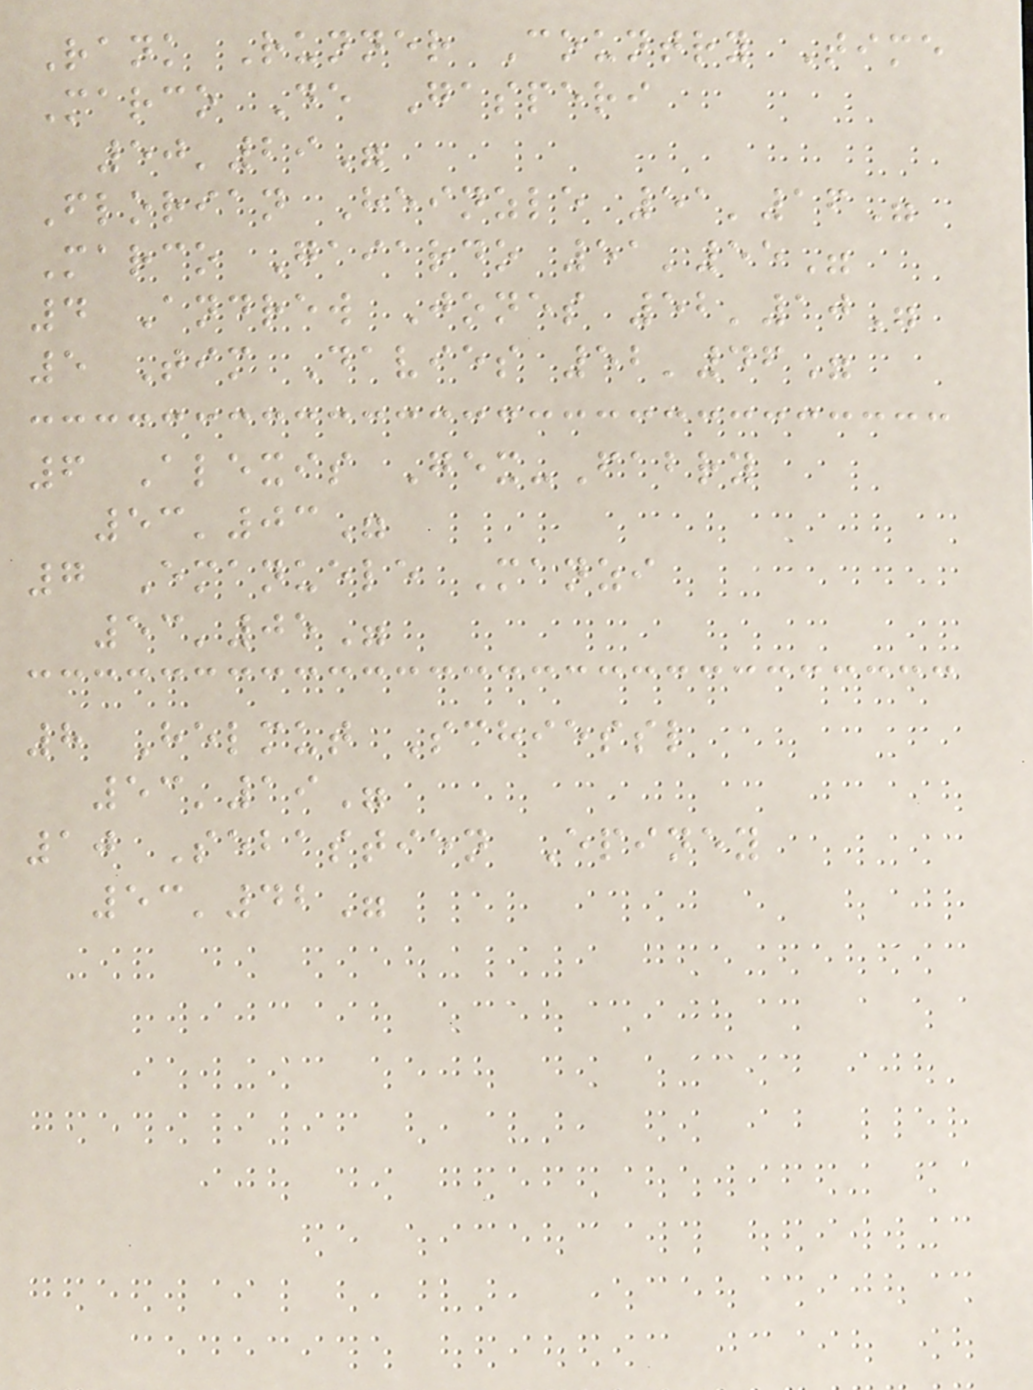Rank Runner Country Time
Marco De Gasperi
50'29"
Florian Heinzle 51'16"
Marco Gaiardo 51'55"
4 Andrew Jones 52'10"
5 Tim Davies 52'46"
6 Alexis Gex-Fabry
53'03"
7 Emanuele Manzi
53'05"
8 Helmut Schiessl
53'19"
10 Sebastien Epiney
53'42"
